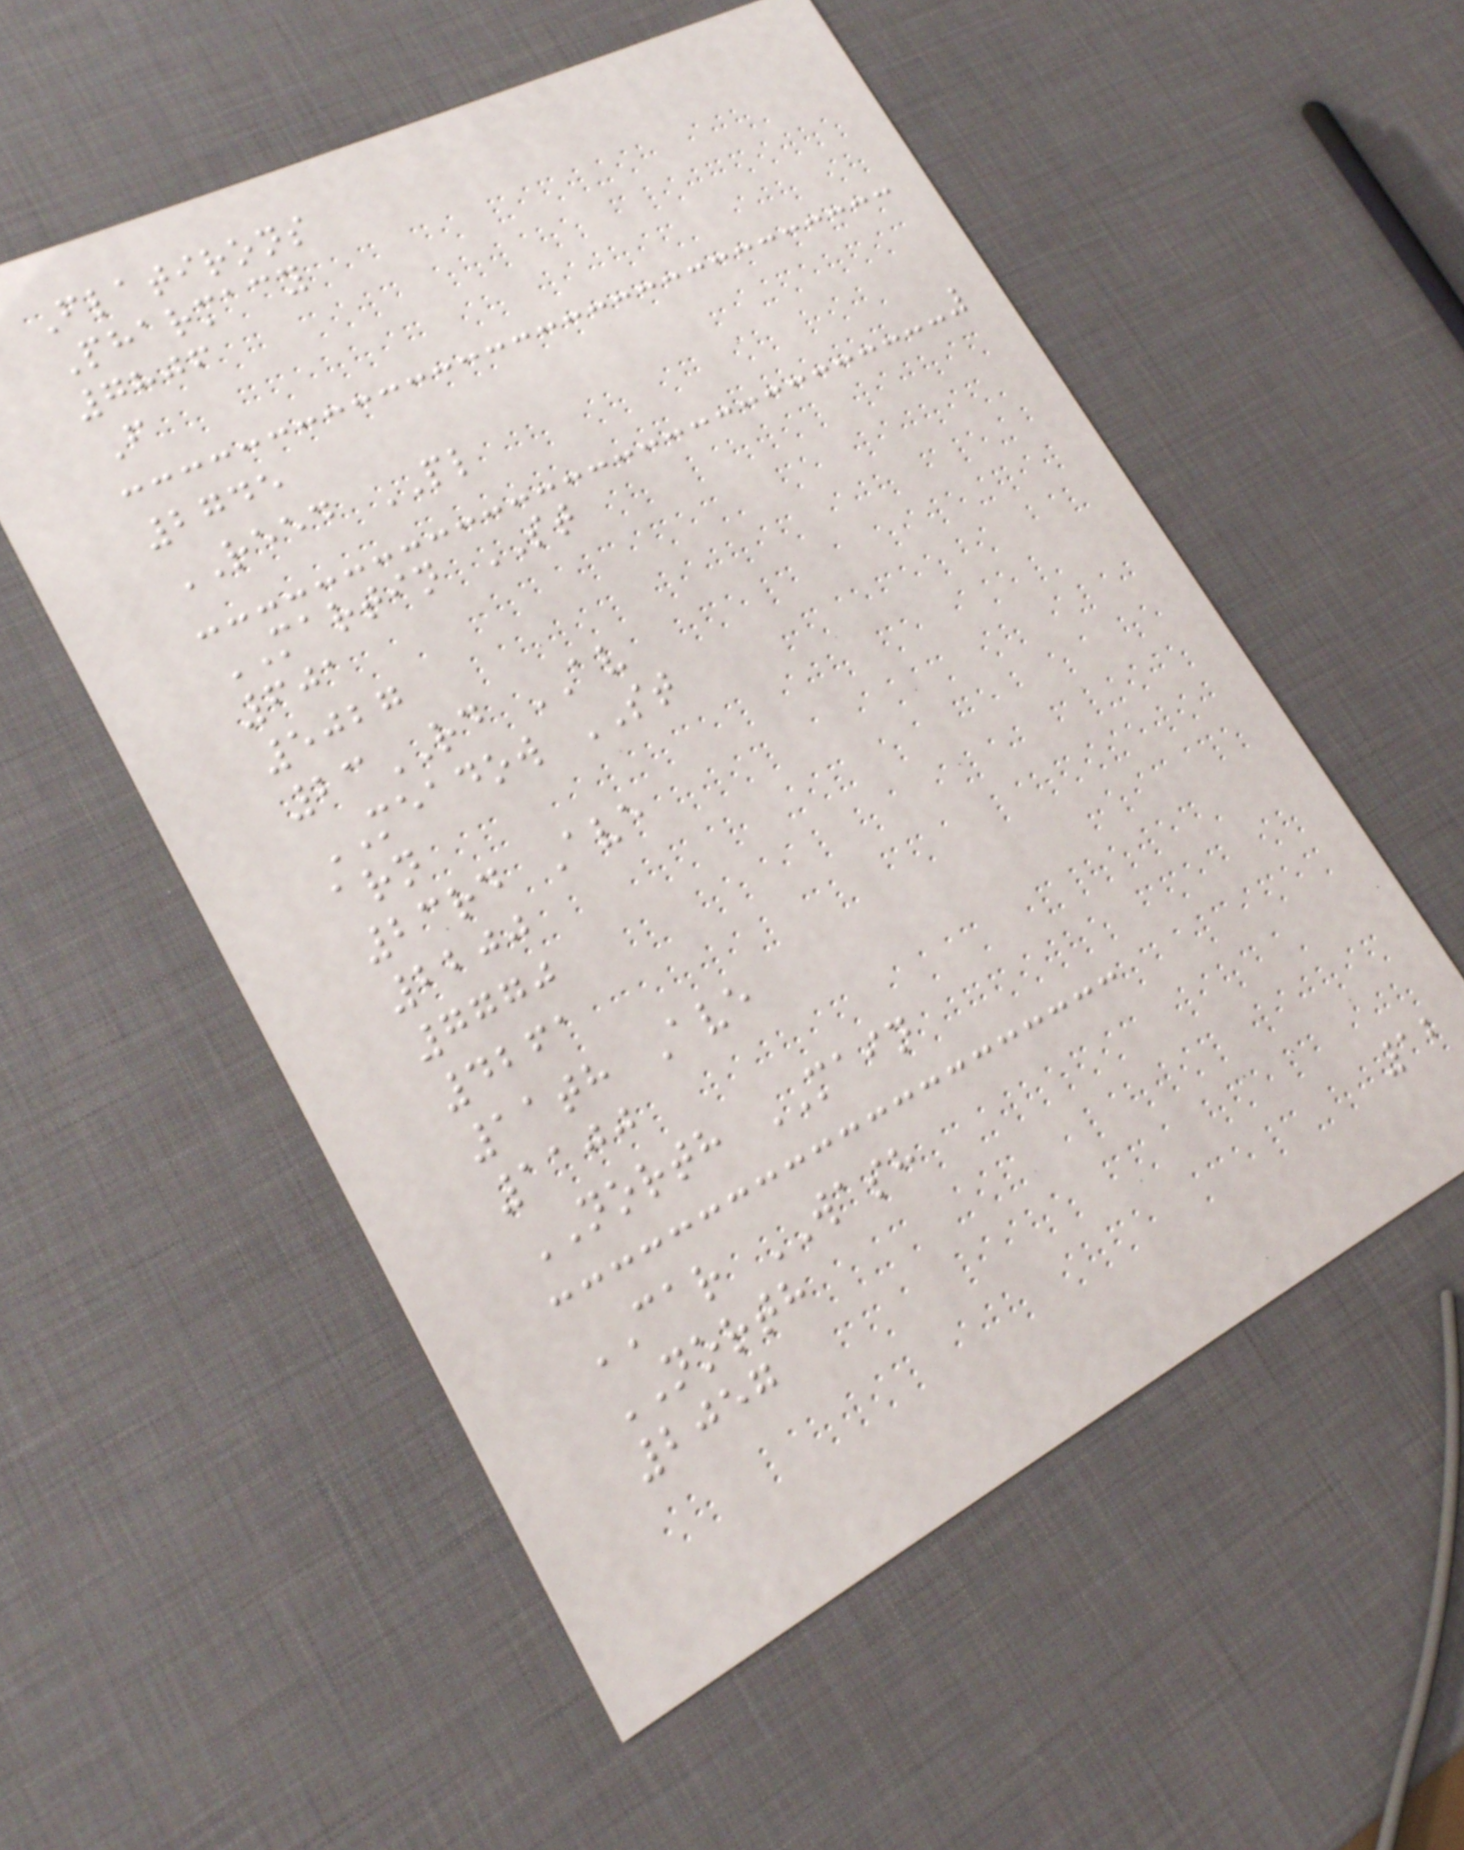Flatirons
Pharmacy
7806
F
2745
REED PL
MARTIN ST
601
5027
23RD AV
MEADOW ST
arn
23rd Ave
2200
7770
4261
11th Ave
1100
NORTH MAIN
CAR WASH
NORTH
2057
12
